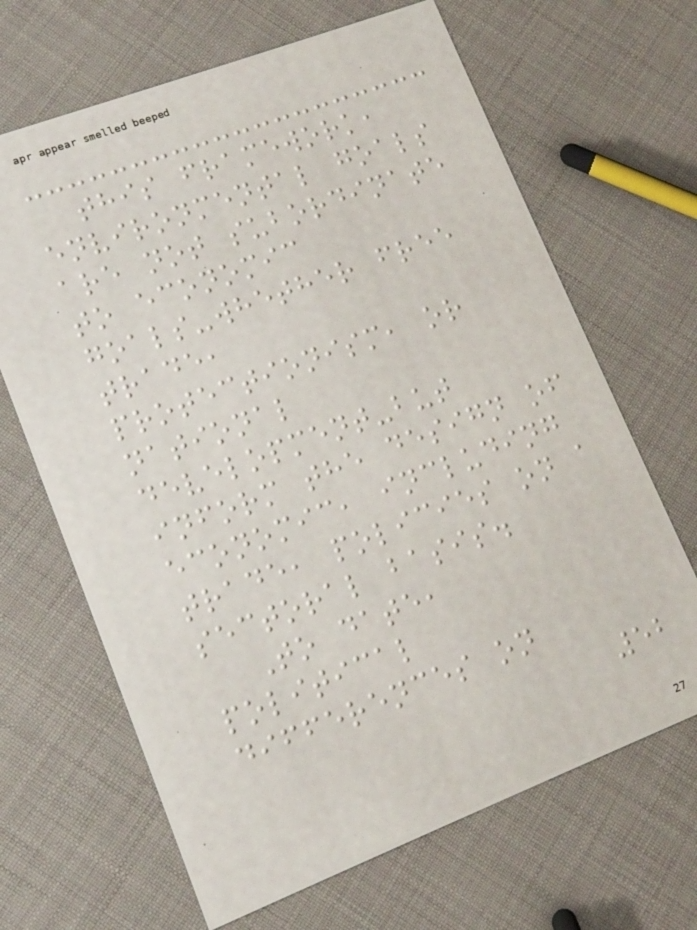this framework,
environmental goals
are not subordinate
to economic
goals-whether free
trade,
protectionism, or
national
development-but
inform the design of
economic, including
trade, policies on a
sectoral basis.
To date,
political
differences on
52
